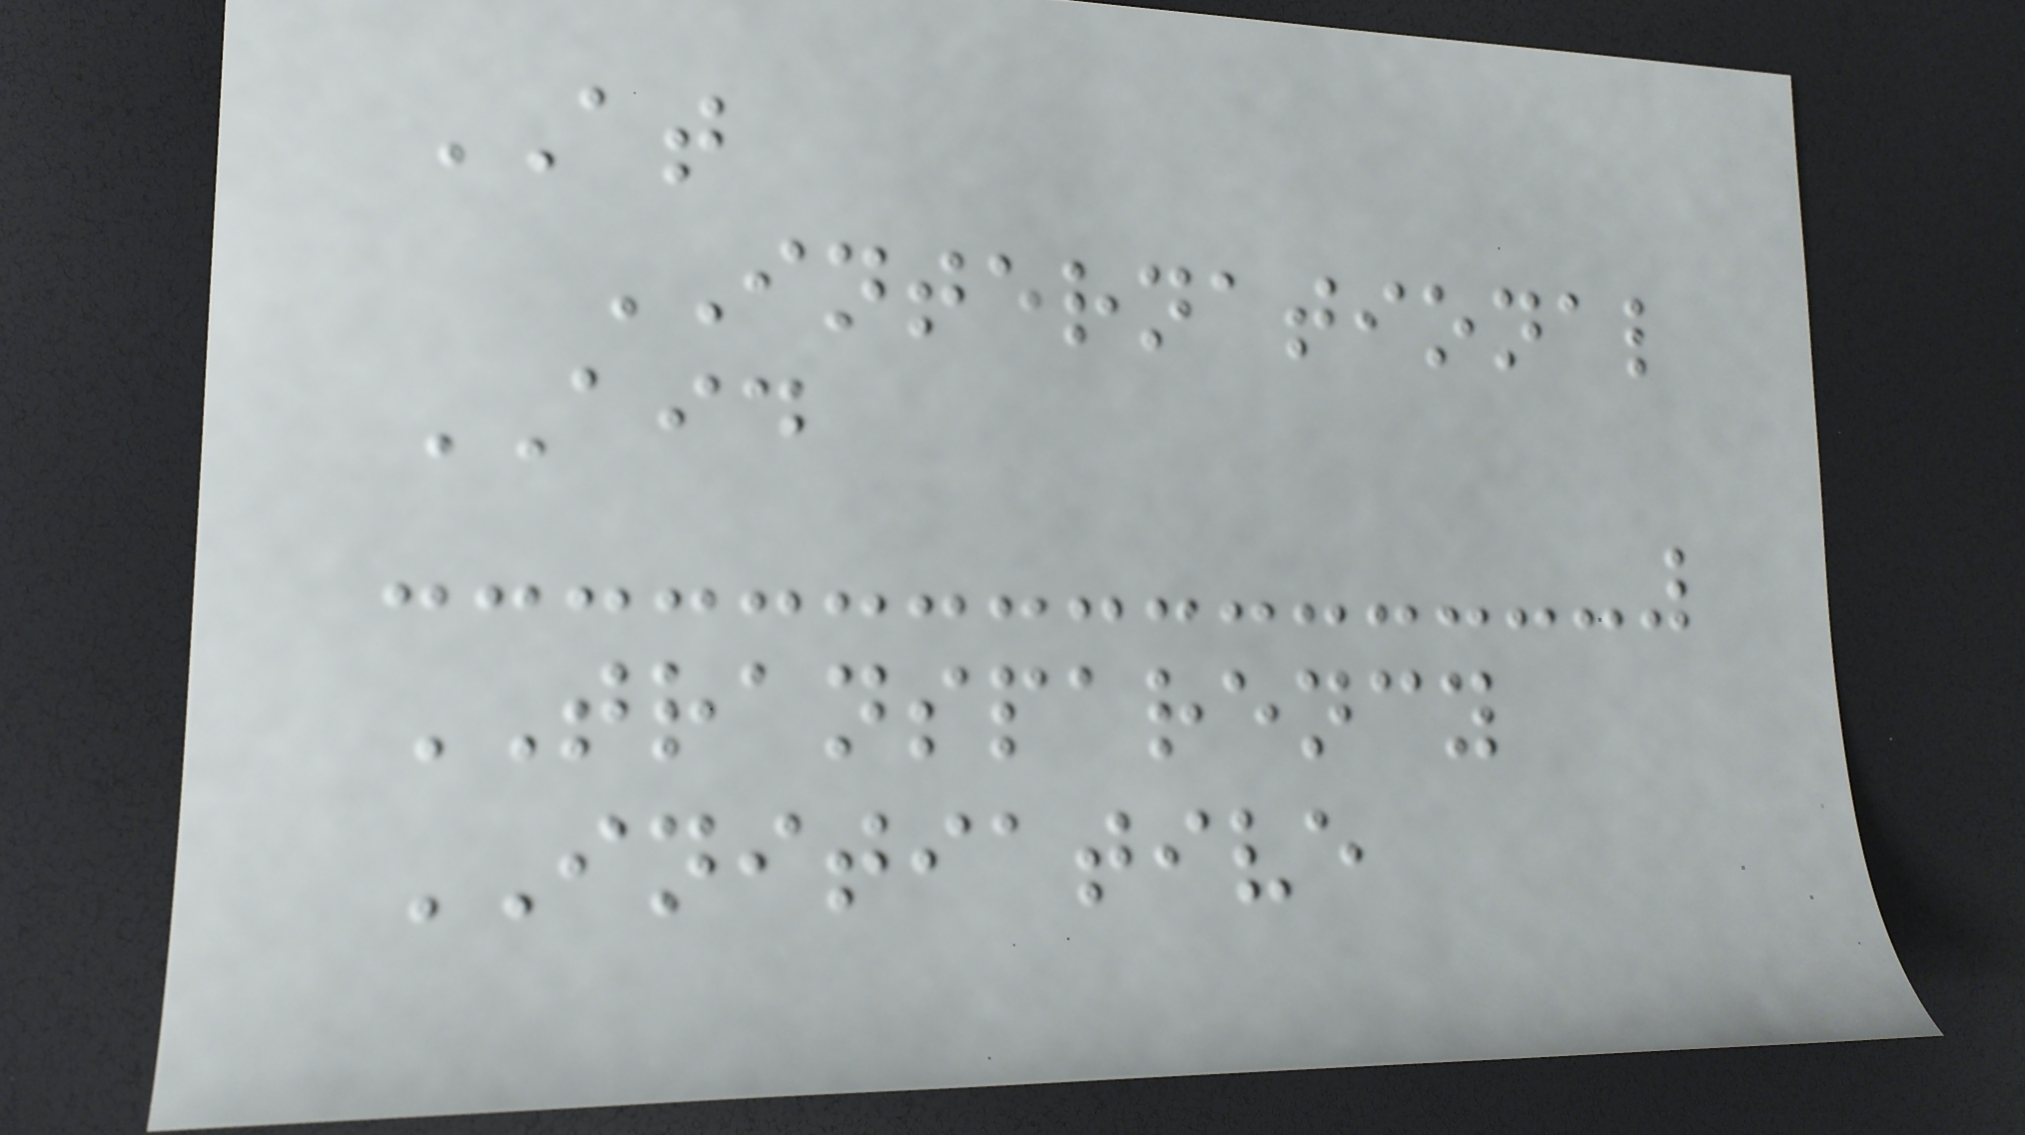AT
INTERNATIONAL
AID
TRANSPARENCY
INITIATIVE
